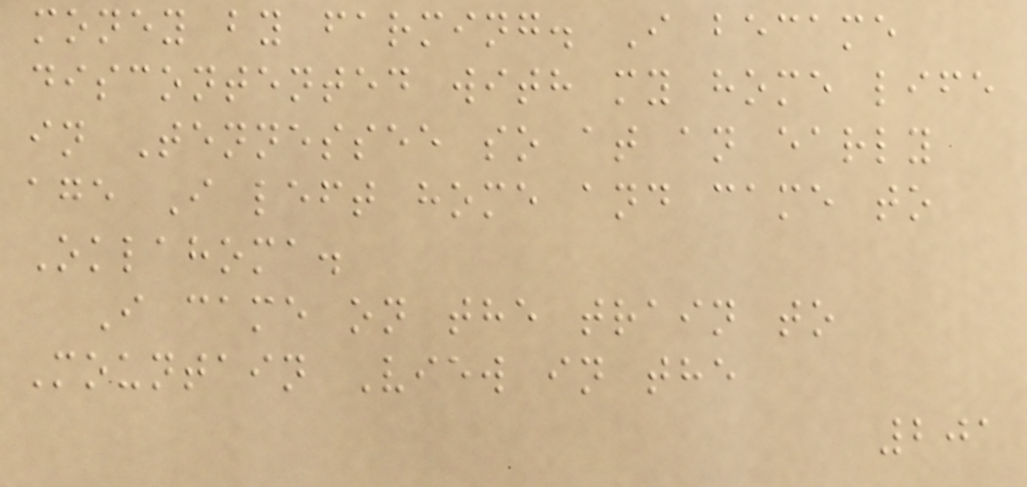money by farming. I became
discontented with my home life
in Tennessee so at an early
age I left home and came to
Oklahoma.
I came on the train to
Mountain View in the
201
